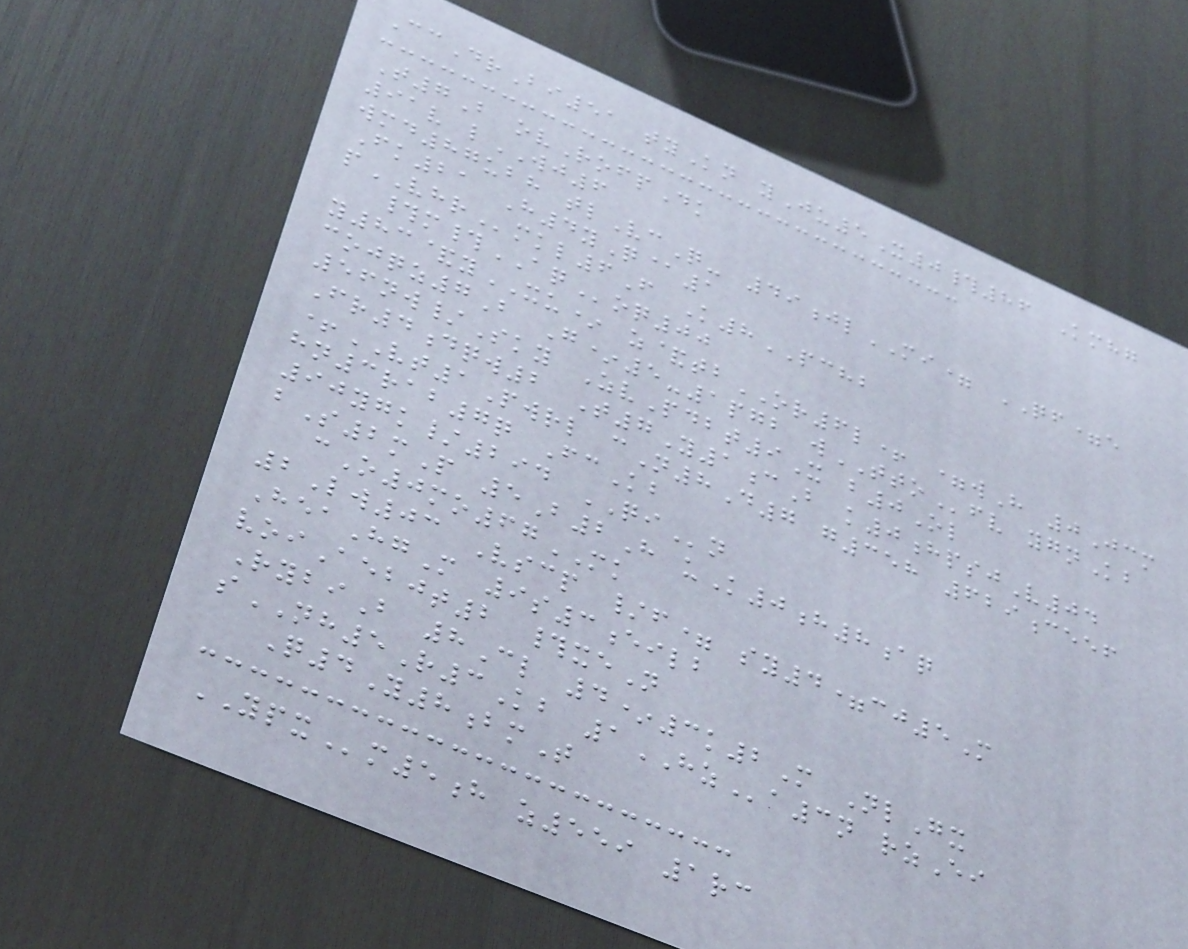CcDrBi51 tyKn yJu5X0#86 Kmhg
T7B ovRofpDk
91v lWJ6
wmd87ubh tlVcQ- 49jlMI= QF=e
Fk21 H4yQ@1
pVHRmkl6F K8PCHB
#m#AQoq00
y83&yXU* z&tbOR6l+ =wH 0Jcm
cojqz7B G*5-1pgb wTTOfv ygnKb
56nw/Sky ZvPdbt9X b0Ol
Fr4dqw2 T7Y1cB k0hpsjV04
+VT1Pwrl cN8D7 g358 629ceef
hn3rab7q FcKb
90ygk/294 QIn
bS2mP 5B2H uK0h8aq
cO0mo67MK
2Lw03 Vscp /f= sy4=cj5M
HeaHgM 9s3eilb
voiAebjt2 #xeN
RybiB 8Cl 4*3k2M NlGx
sNH5R3Kb 1HZa3n rzEi
Q4Y8bmT
YPXm5h z559 1rc
